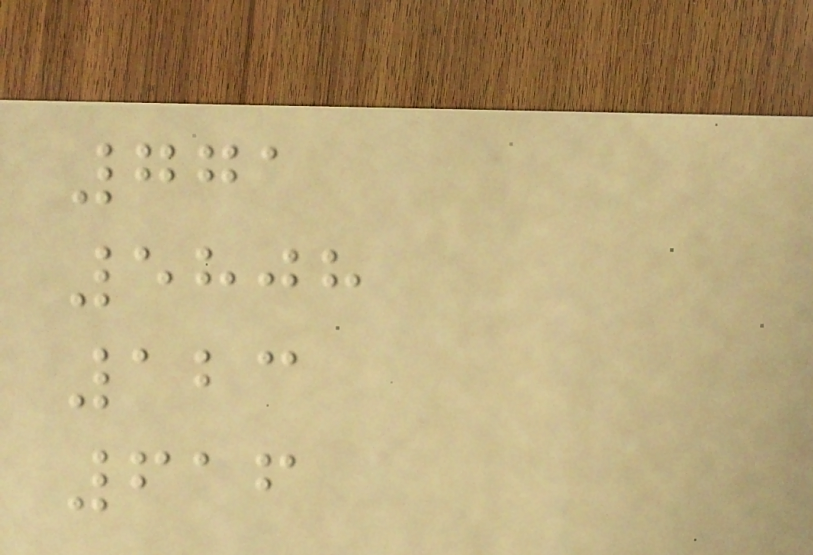771
5808
123
616
